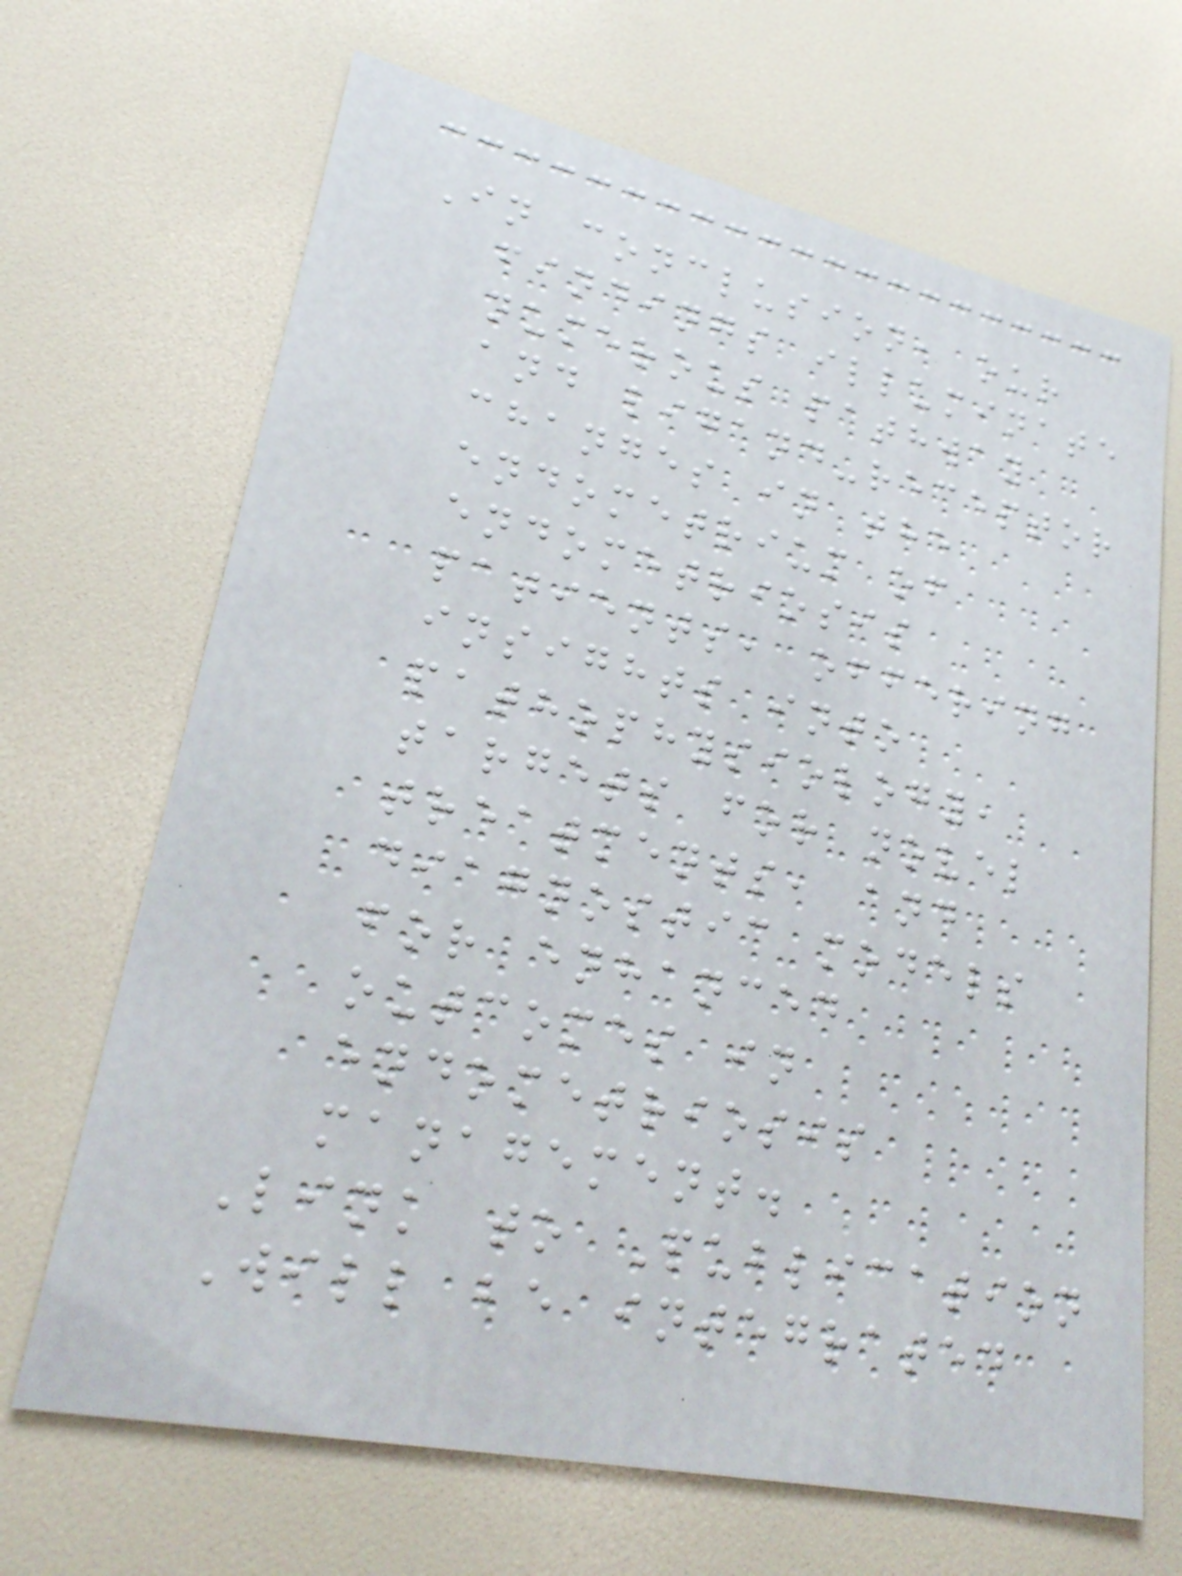In conclusion, our
findings illuminate
numerous pathway
and ligand-receptor
changes in the
endometrium of
endometriosis
patients, offering
insights into
pathophysiology,
targets for novel
treatments, and
diagnostic models
for enhanced
outcomes in
endometriosis
management.
Link to Publication
Will be integrated
